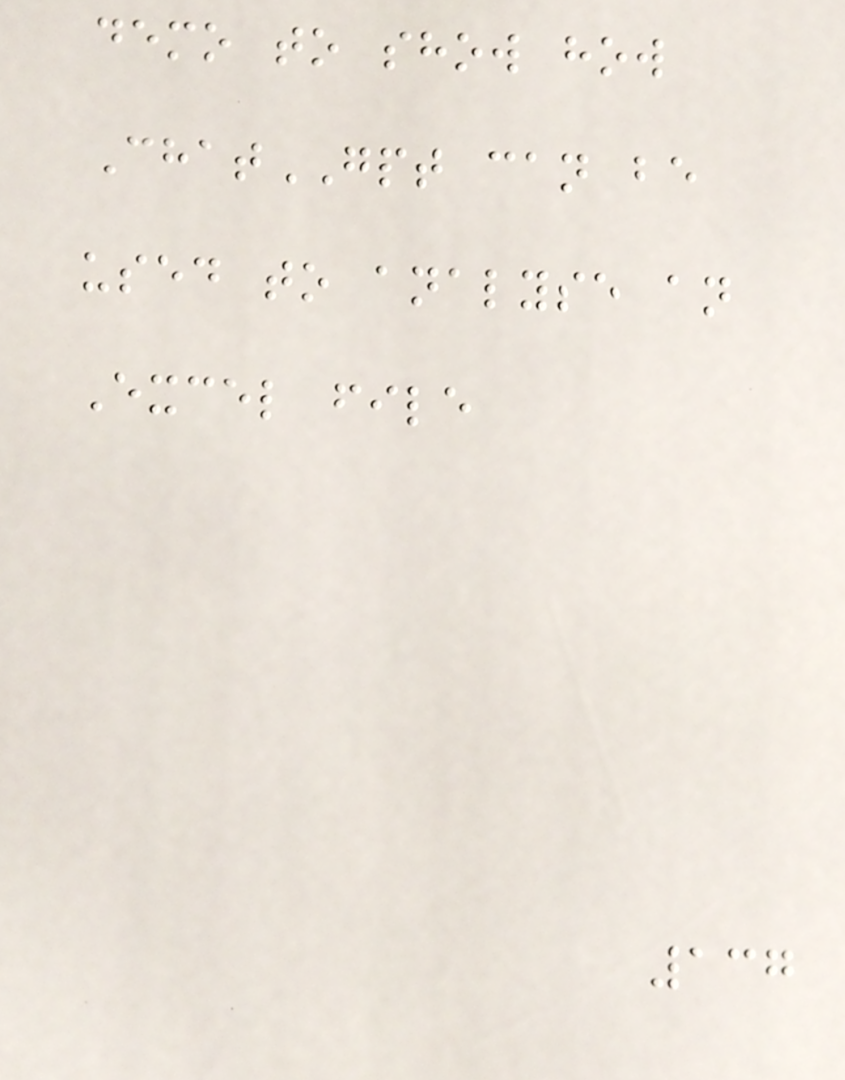demo to show how
ChatGPT can be
used to analyse an
Excel file
137
